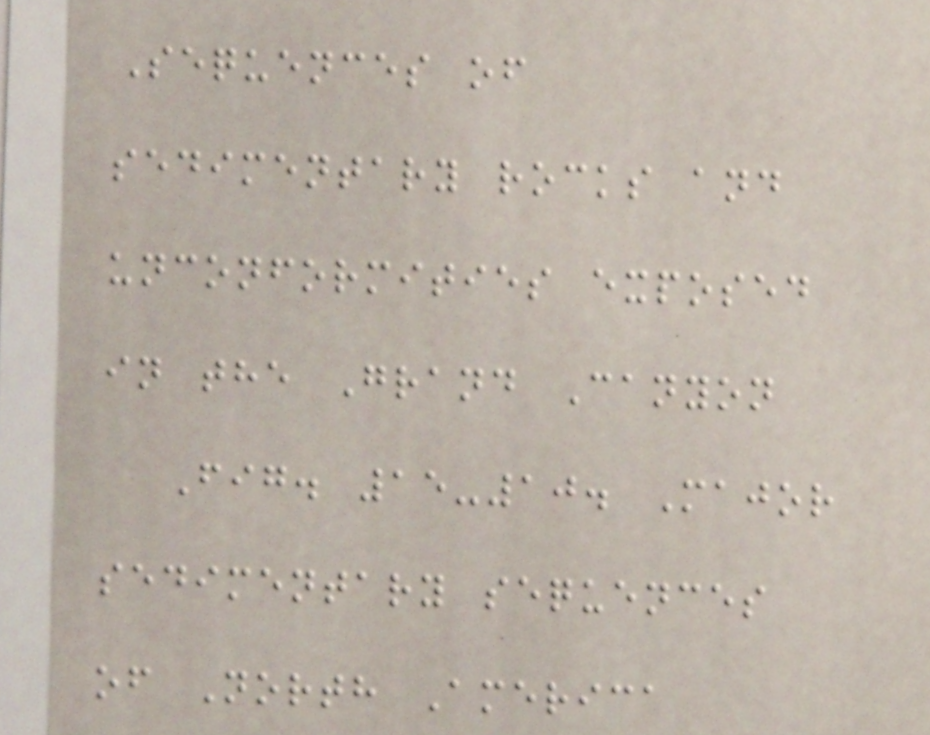Sequences of
sedimentary rocks and
unconformities exposed
in the Grand Canyon
Fig. 15-10. Major
sedimentary sequences
of North America
